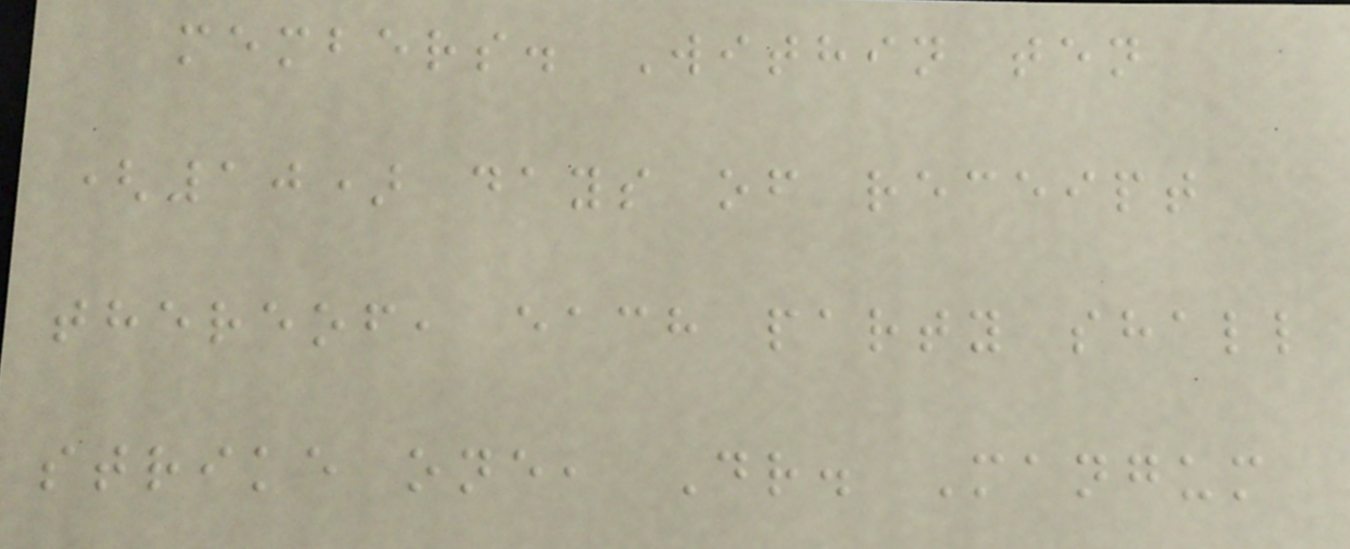members. Within ten
(10) days of receipt
thereof, each party shall
strike one, Dr. Mangum
